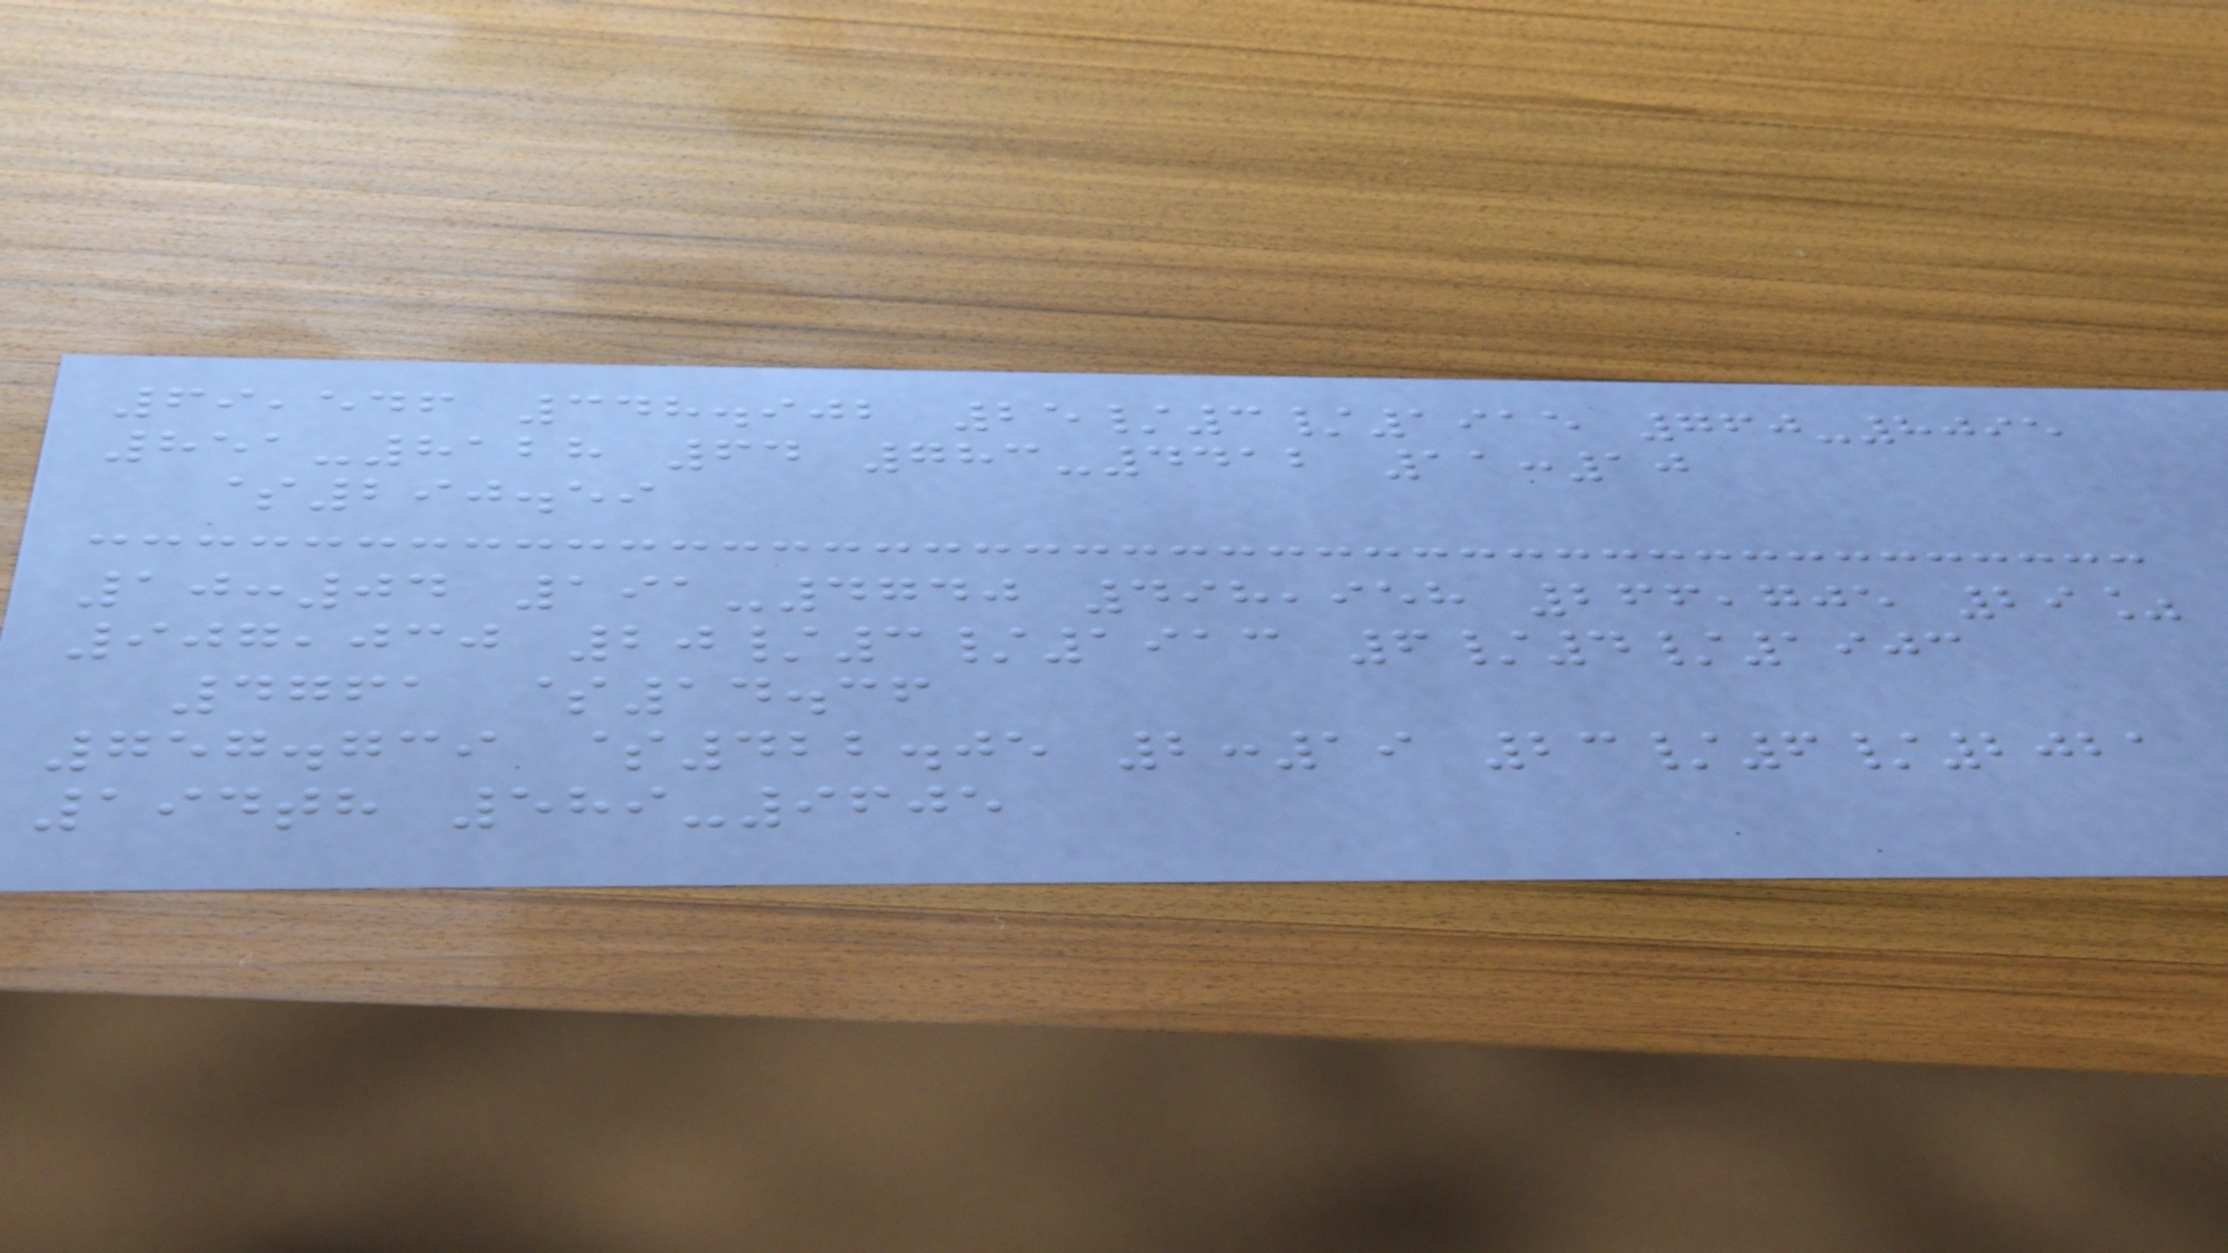69,546 348.902 25/3/1915 760-8095
851-8128 64 783-4412 11:10
$290.59
10:04 191-4740 498,958 266,705 29%
907,030 20/3/1913 6/4/1903
4761 $14.36
757.739 $422.05 2:19 23/6/2021
194th 589-9605
